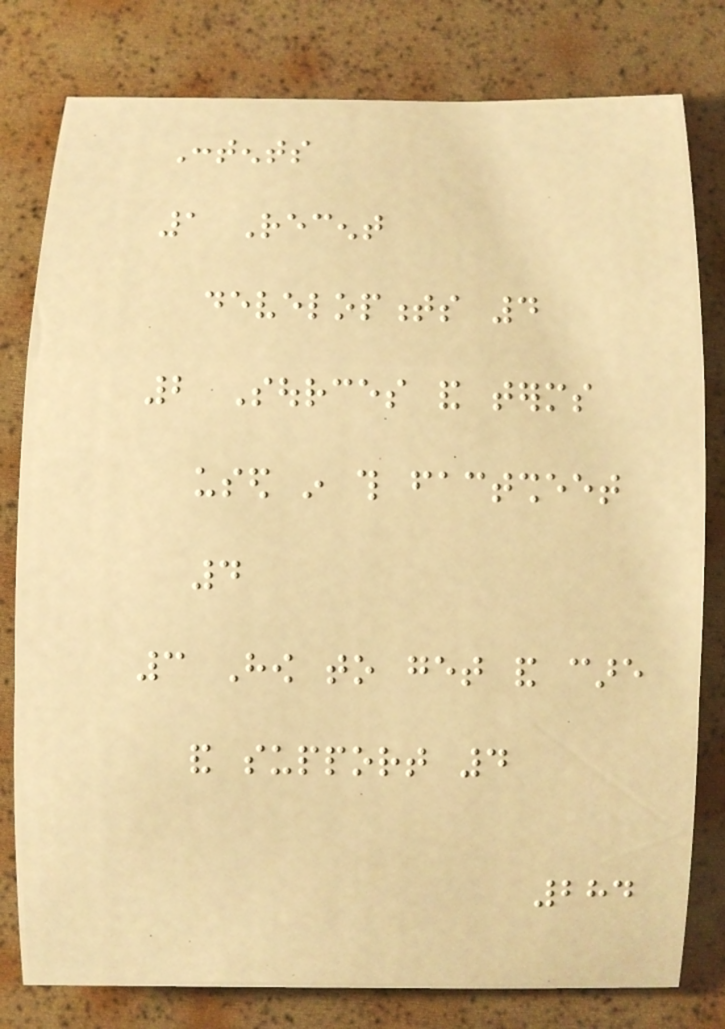Contents
1 Recent
developments 4
2 Sources and terms
used in this factsheet
4
3 How to get and care
and support 4
284
